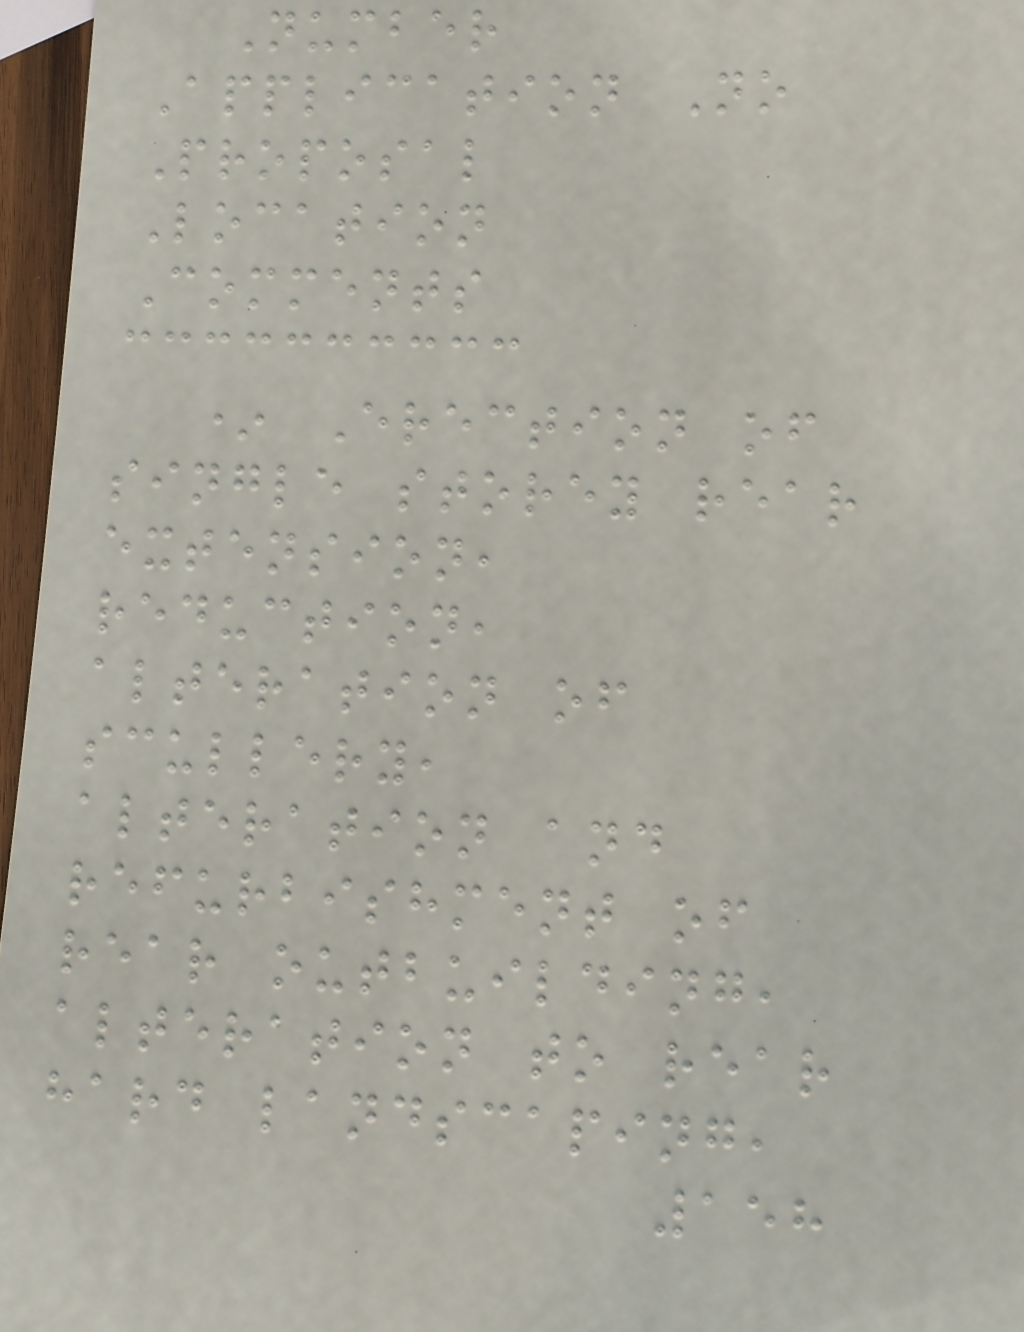Number
Application No
Proposal
Location
Comments
* Erection of
single storey rear
extension,
reduction,
alteration of
scullery,
alteration and
refurbishment of
rear outbuilding,
alteration to rear
hard landscaping,
158
